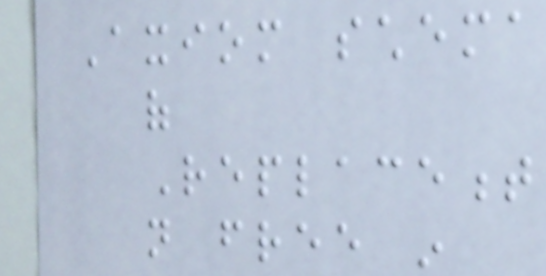Axiom schema
of
Replacement
not free in
